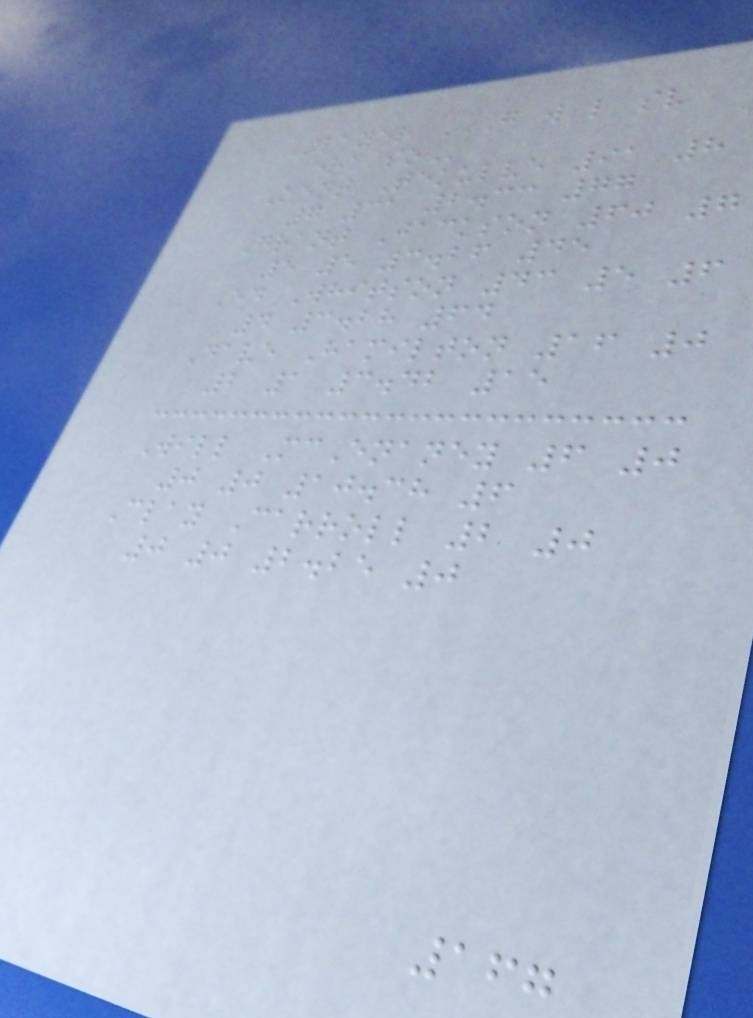Player G W L SV
ERA SO
Kent Tekulve 91 8
7 31 2.33 77
Grant Jackson 60 7
5 5 3.26 45
Ed Whitson 43 5 6
4 3.28 64
Dave Hamilton 16 0
2 1 3.42 15
Will McEnaney 6 0
0 0 10.38 6
Clay Carroll 2 0
0 0 2.25 0
167
